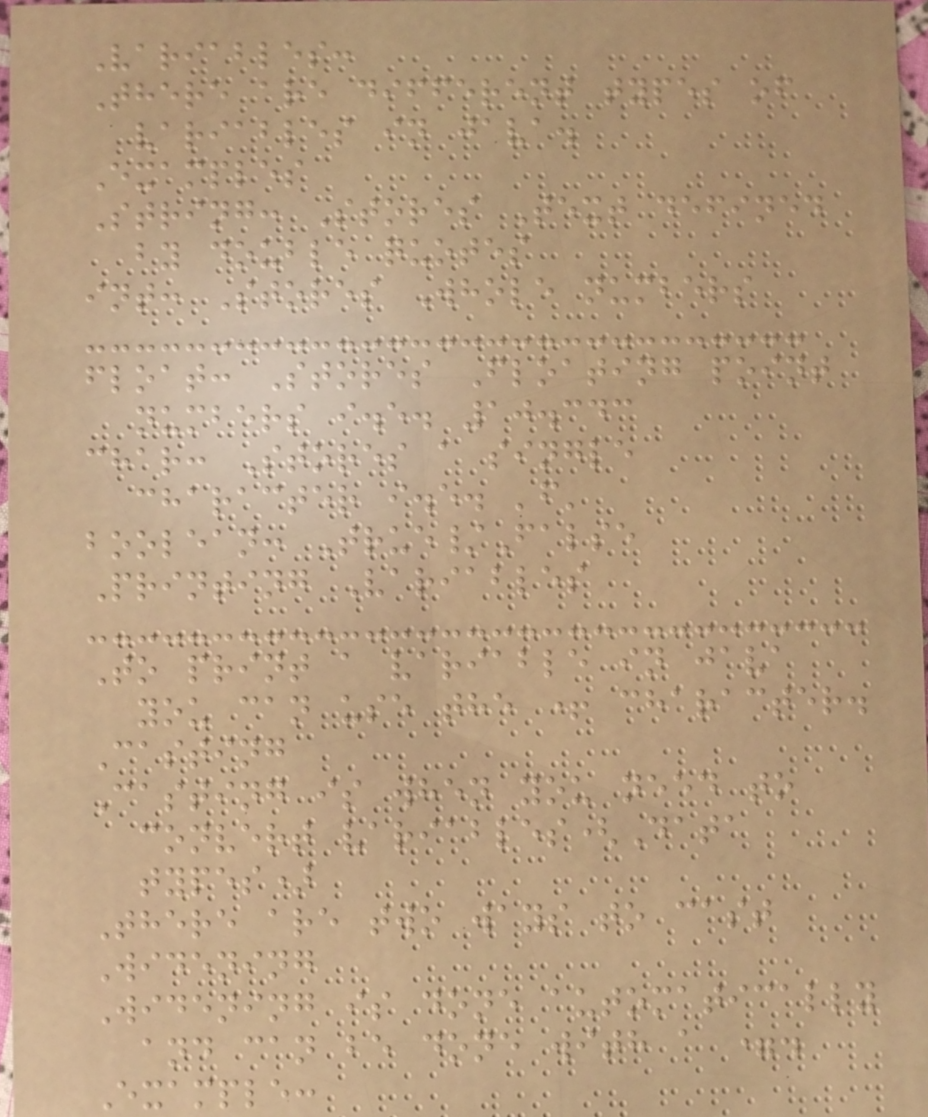Variables:
There are different types of
variables in java.
Examples
String: Stores Text defined
by double quotes
int: Stores Whole numbers
float: Stores Floating point
numbers i.e. 10.343
char: Stores a single
character i.e. 'f'
boolean: True/False
Printing Variables
To print a variable in java
you can use the + character.
Casting
Casting is when you need to
convert variables(Data
types)
There are two ways to cast
Widening
Widening is done automatically
and can be done with a =.
Example:
